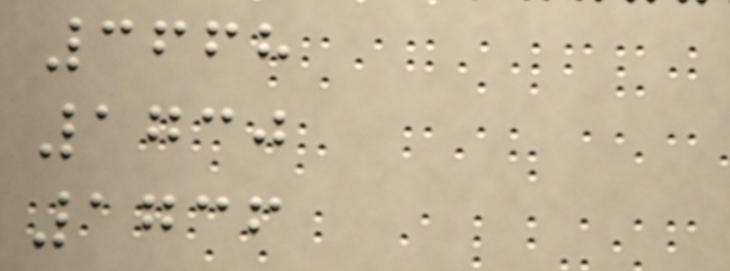3668
1730
1736
